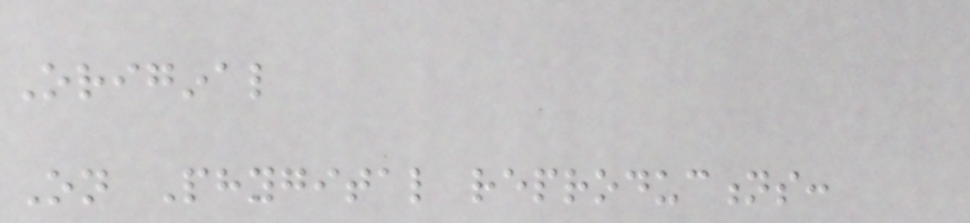Original
On Phygital reproductions:
